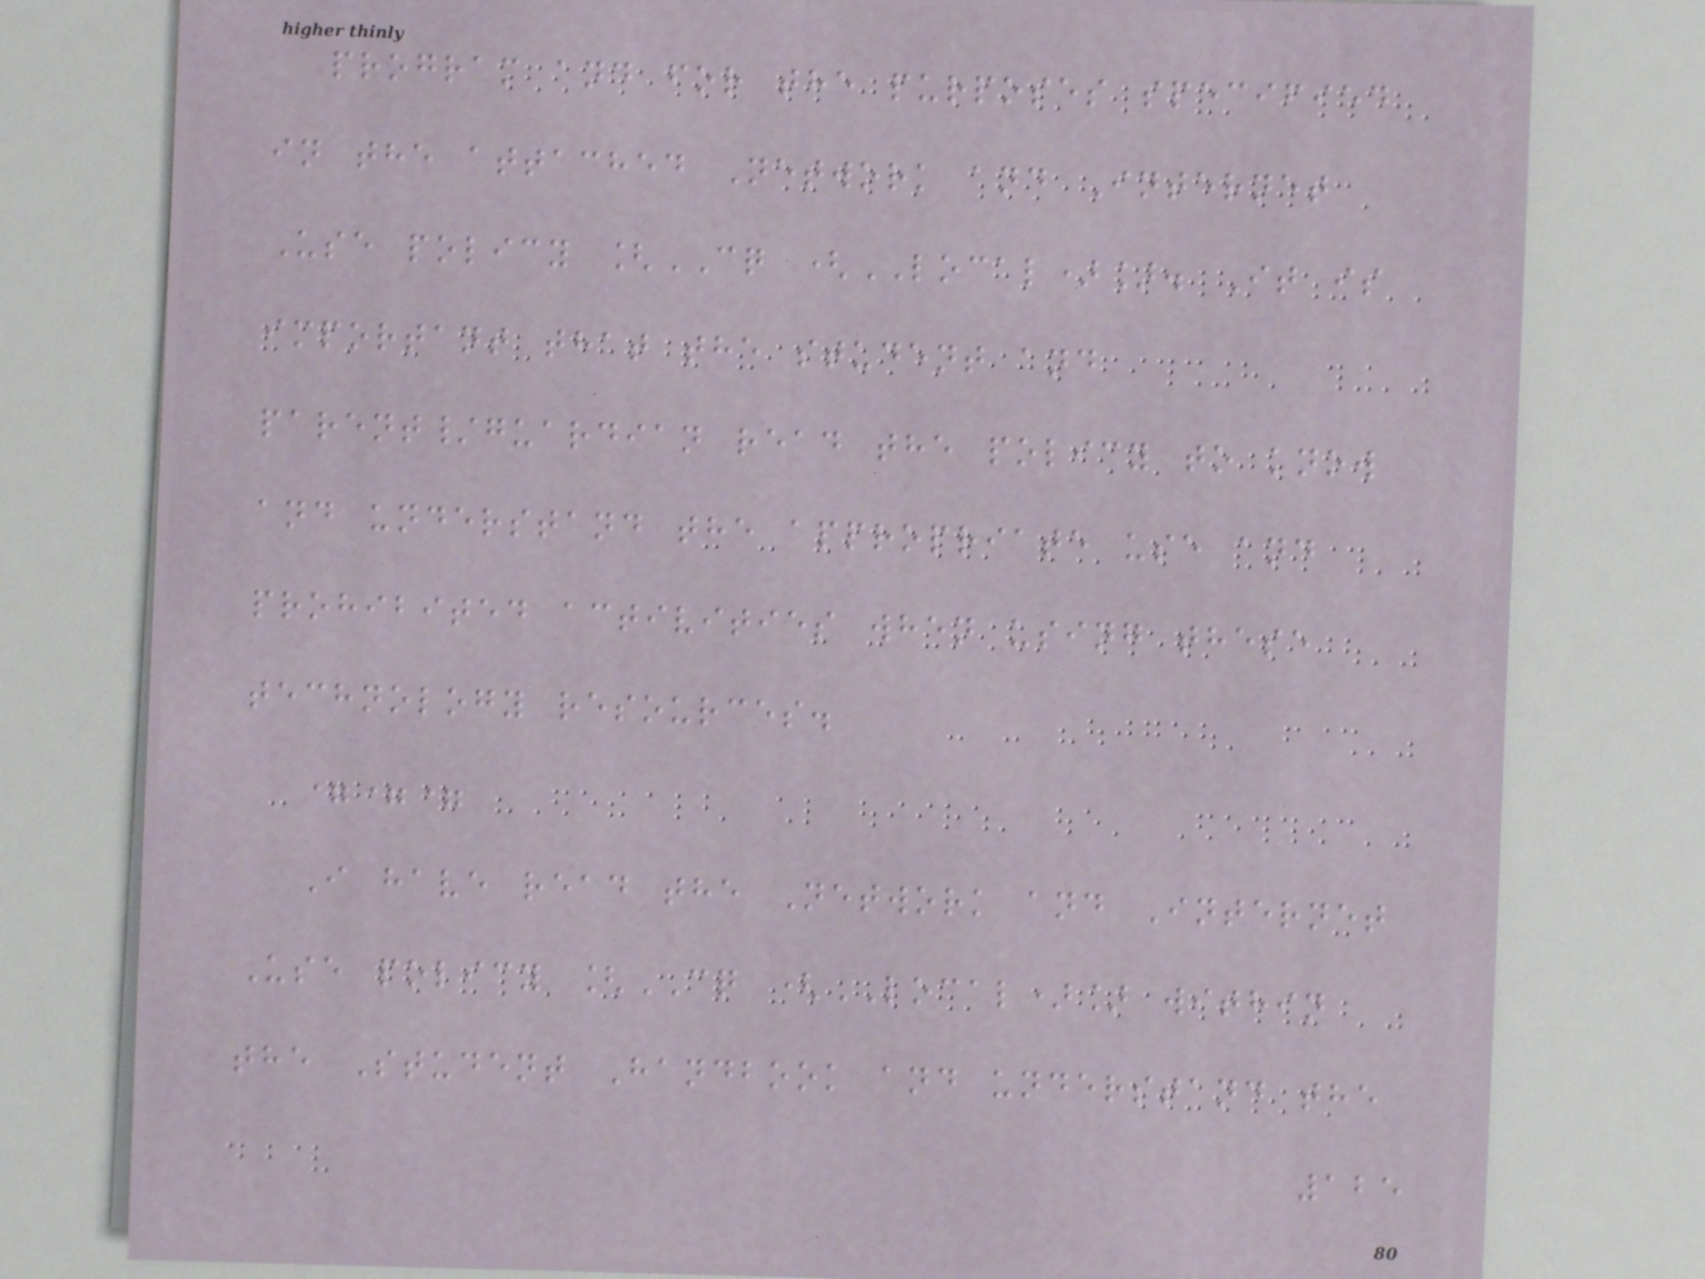program and for the purposes specified
in the attached Network and Internet
Use policy [CQ (LOCAL)]. It is
important that the student and
parent/guardian read the policy to know
and understand the appropriate use and
prohibited activities when using these
technology resources.
===
I have read the Network and Internet
Use policy [CQ (LOCAL)] within
the Student Handbook and understand the
125
